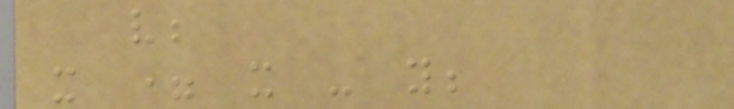v;
x = x - y;
